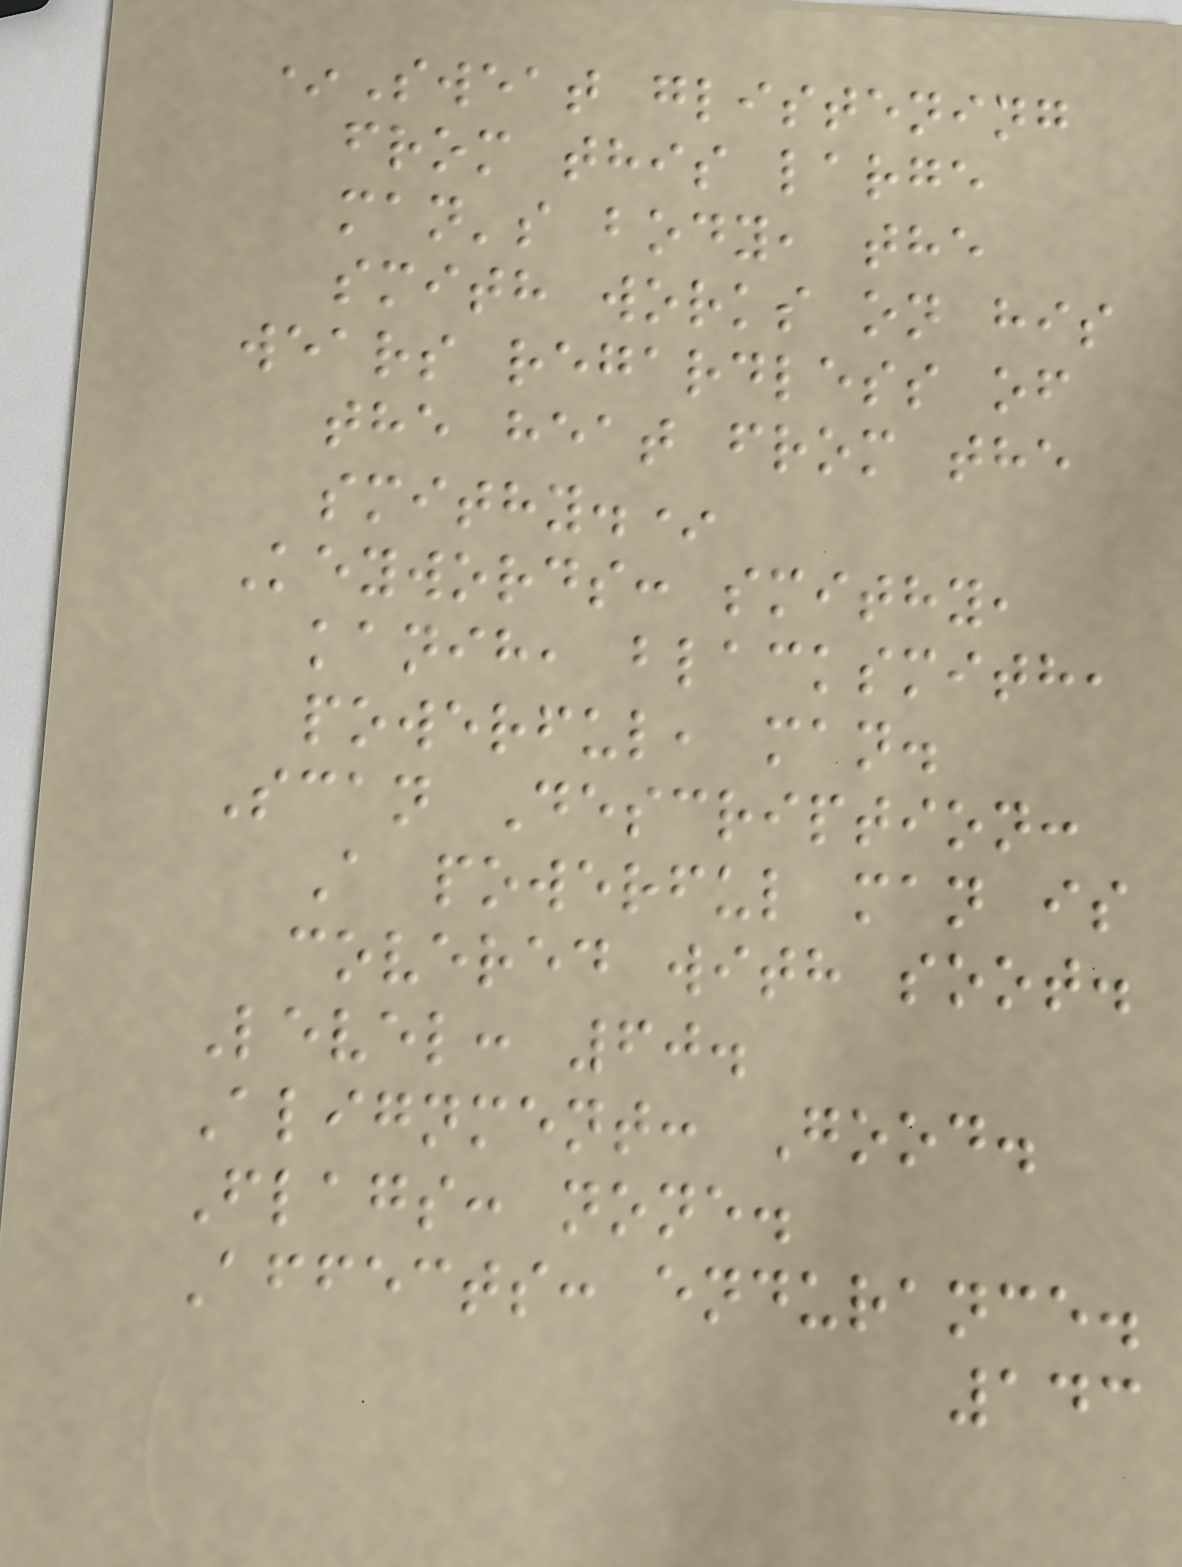*Sweat glistening
from this large
man's body, the
smith works on his
wears regardless of
the heat from the
smithy.*
Keywords: smithy,
kanih, blacksmith,
powerful, man.
Scan Description:
A powerful man is
covered with soot.
Level: 60.
Alignment: Good.
Flags: none.
Affects: endurance.
143
